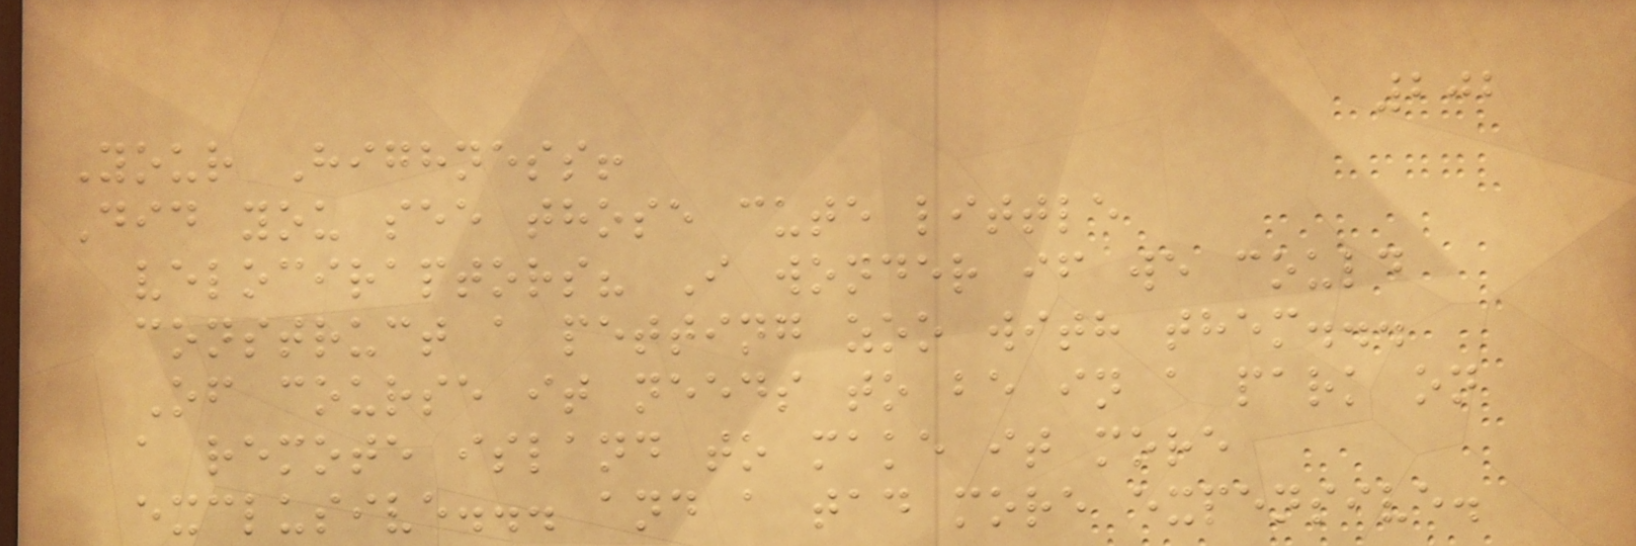202
Your Highness!
Did you see those cute little
velociraptors? I wonder if we could
construct a petting zoo with them...
Of course it needs to be in a park on
a remote island to make it more
exclusive... and a tad more expensive.
